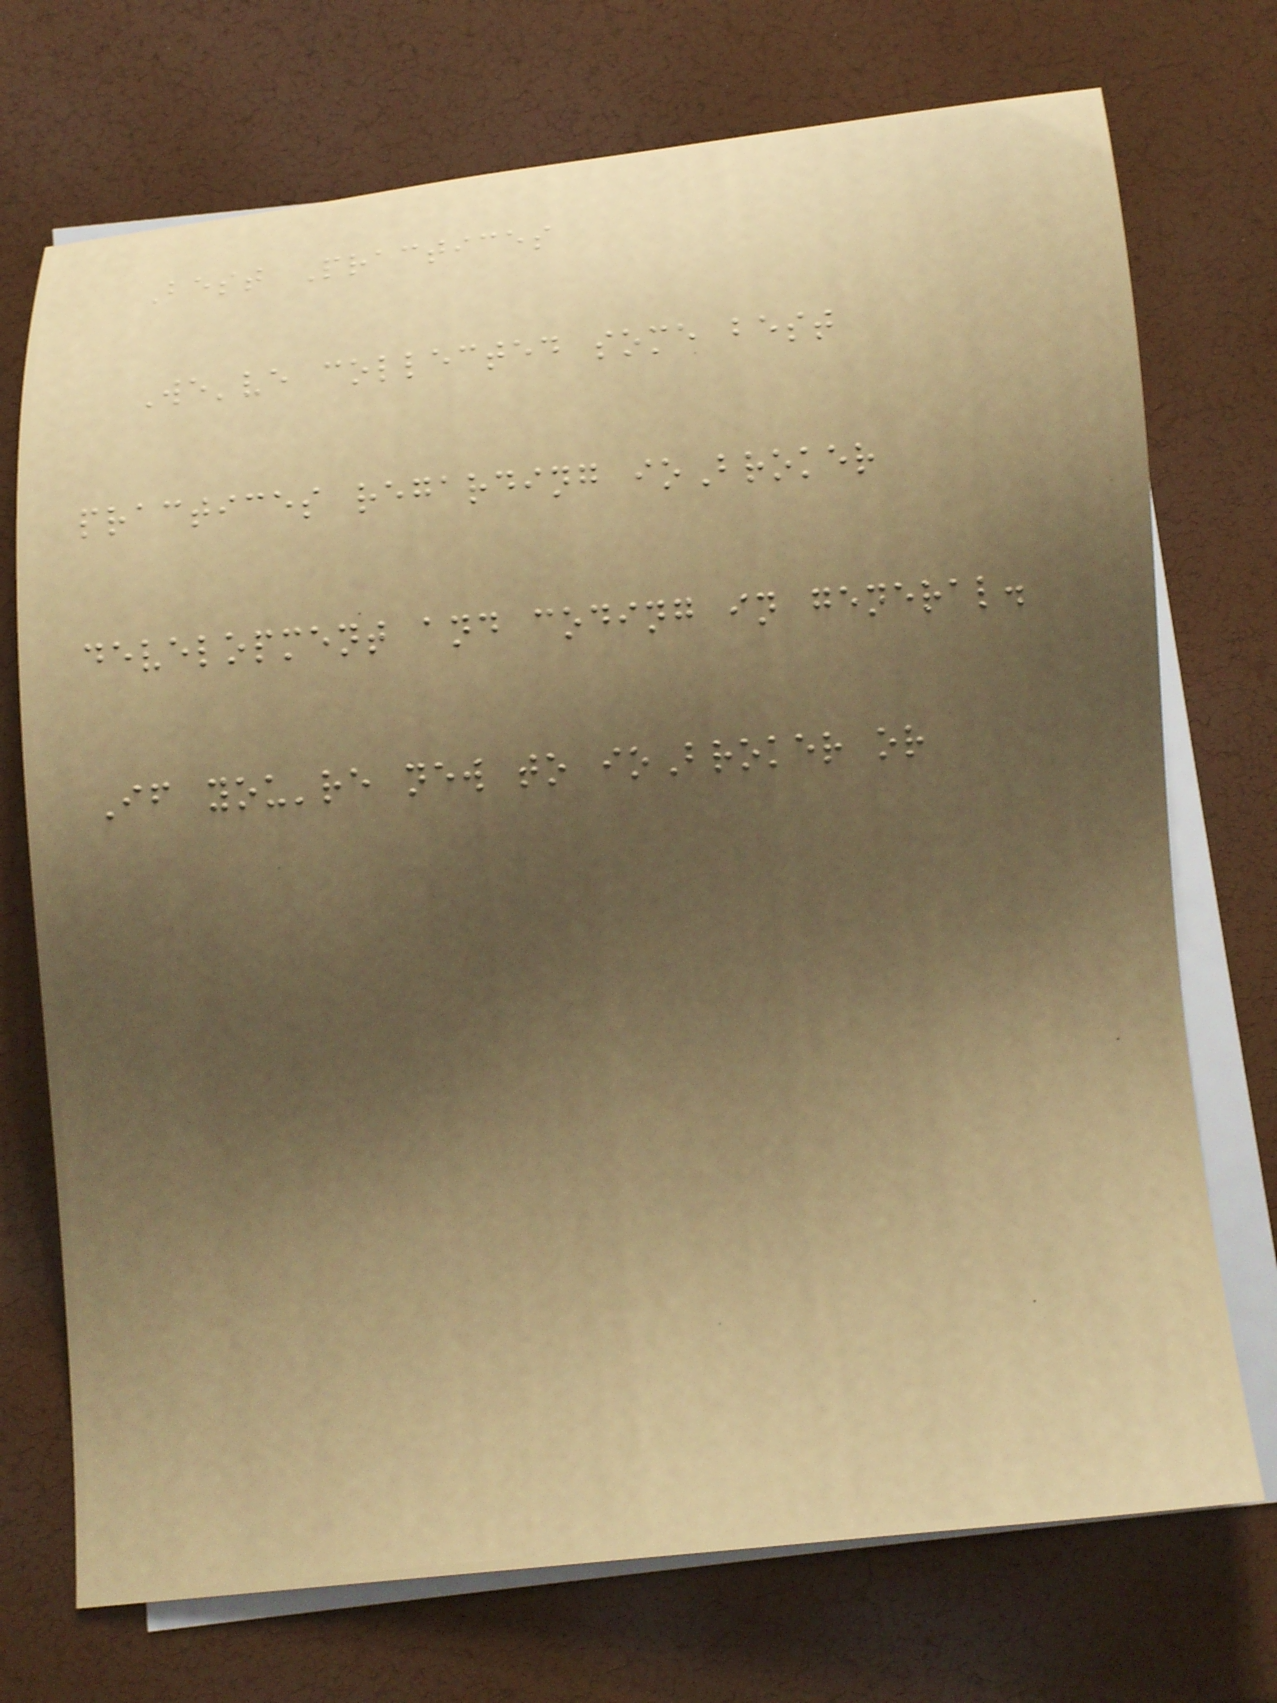Best Practices
We've collected some best
practices regarding ioBroker
development and coding in general.
If you're new to ioBroker or
